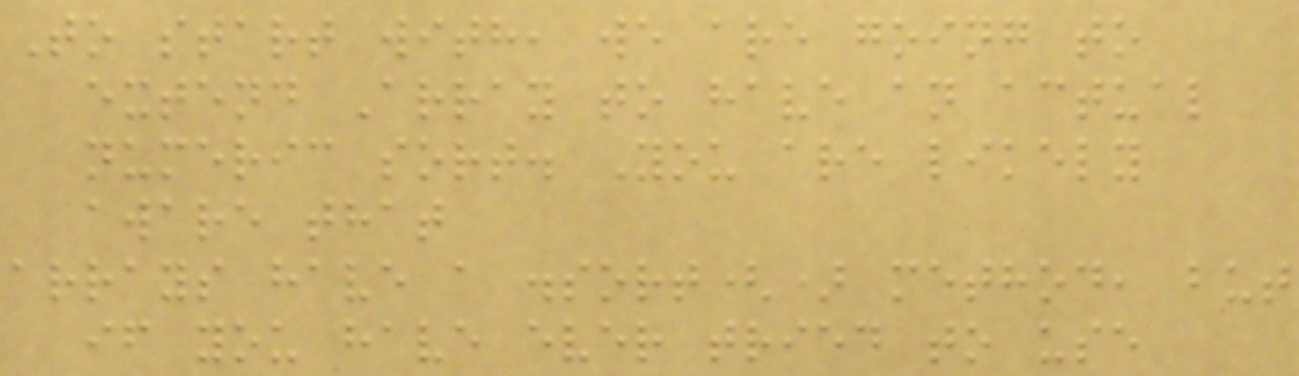To start with, we are going to
extend Array to have an actual
numeric sort. You are likely
aware that
arrays have a .sort() method, but
if you have ever tried to use
